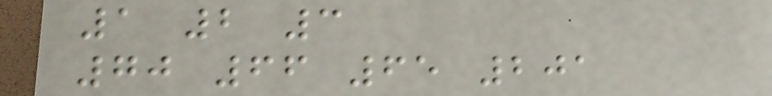1 2 3
70 66 65 201
